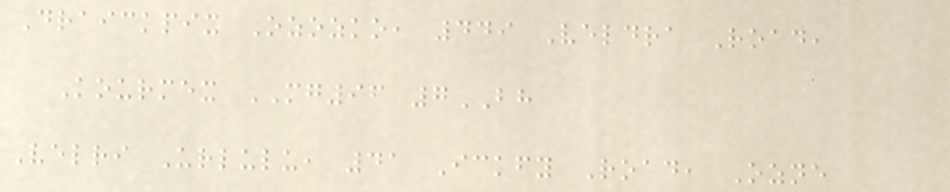Draickpix Ozozko, 449 Veldra Road,
Kourmex MG96 7BH
Velri Urlulu, 41 Ickfy Road, Ozne
